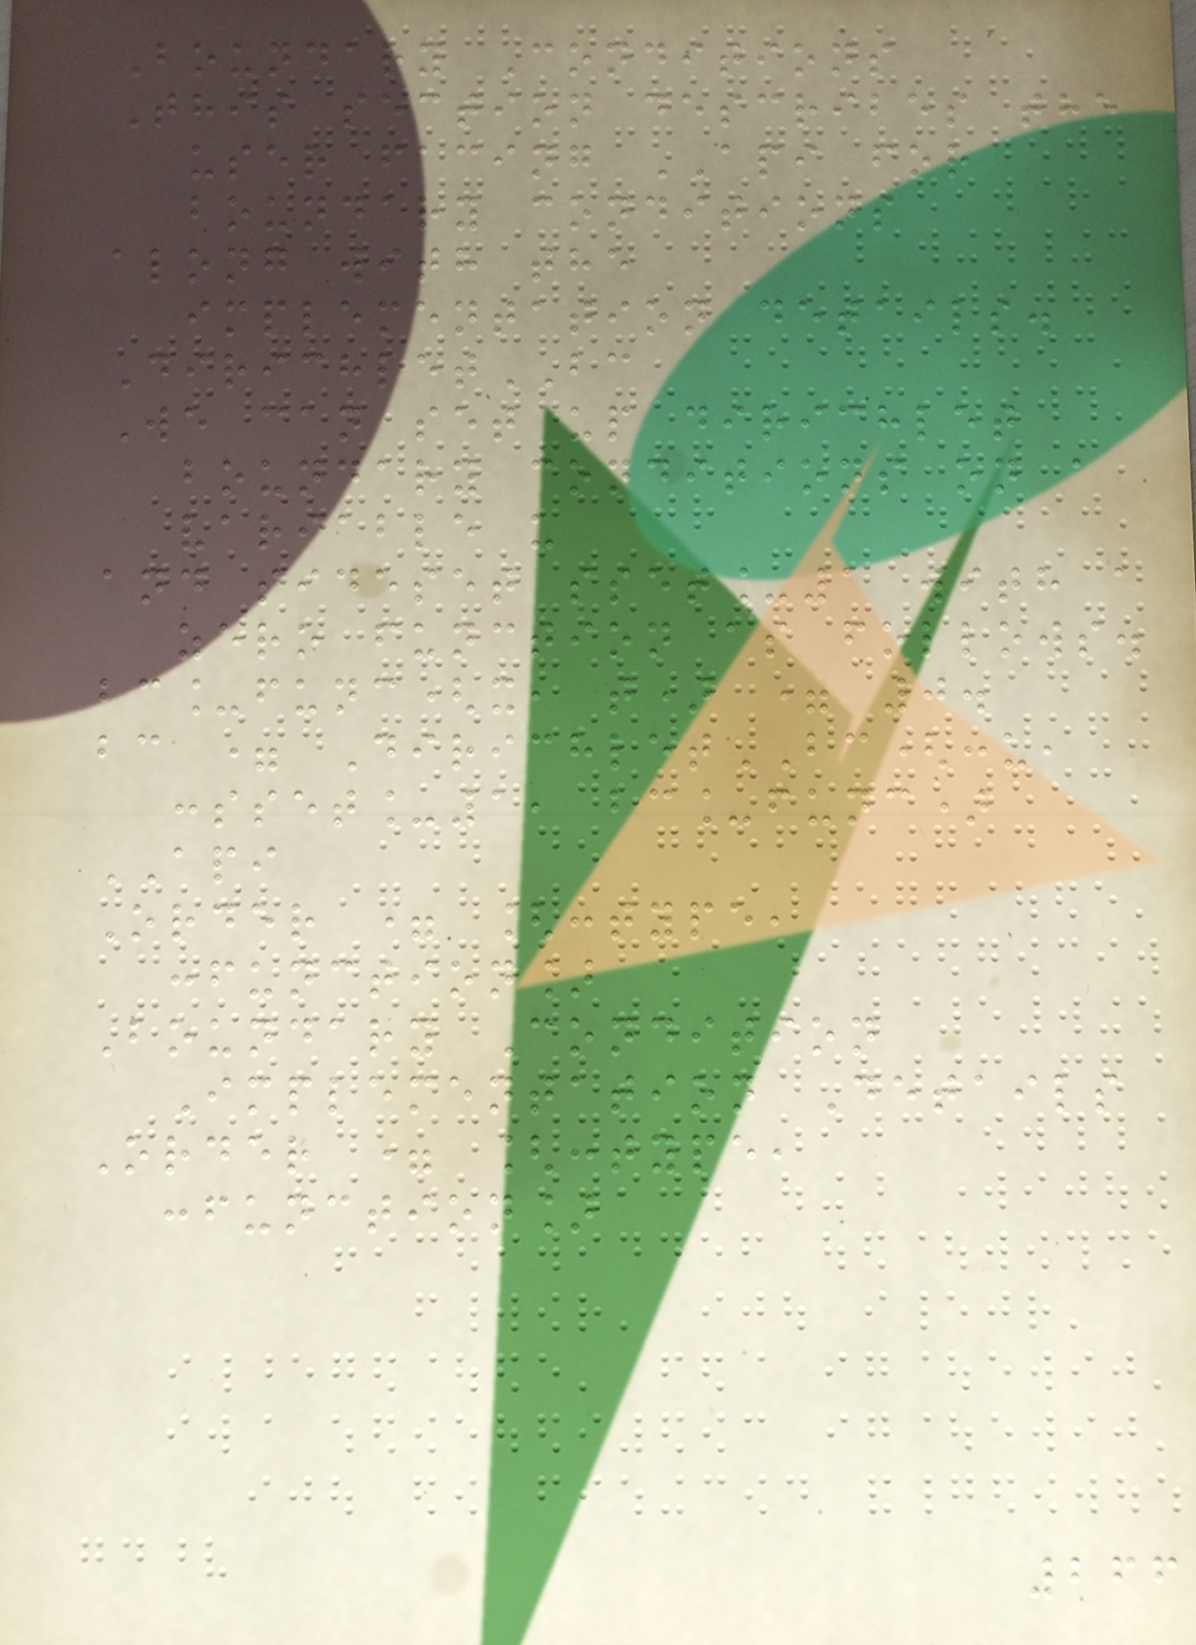Boundary Conditions
This section describes the
user facing API for
boundary conditions
along with the
implementation details.
DirichletBC
We can set up dirichlet
boundary conditions on a
variable u
and sideset sset_1 with a
zero function as follows.
bc_func(x, t) = 0.
bc = DirichletBC(:u,
:sset_1, bc_func)
API
Order = [:type,
:function]
Boundary Condition
Implementation Details
Order = [:type,
:function]
266
